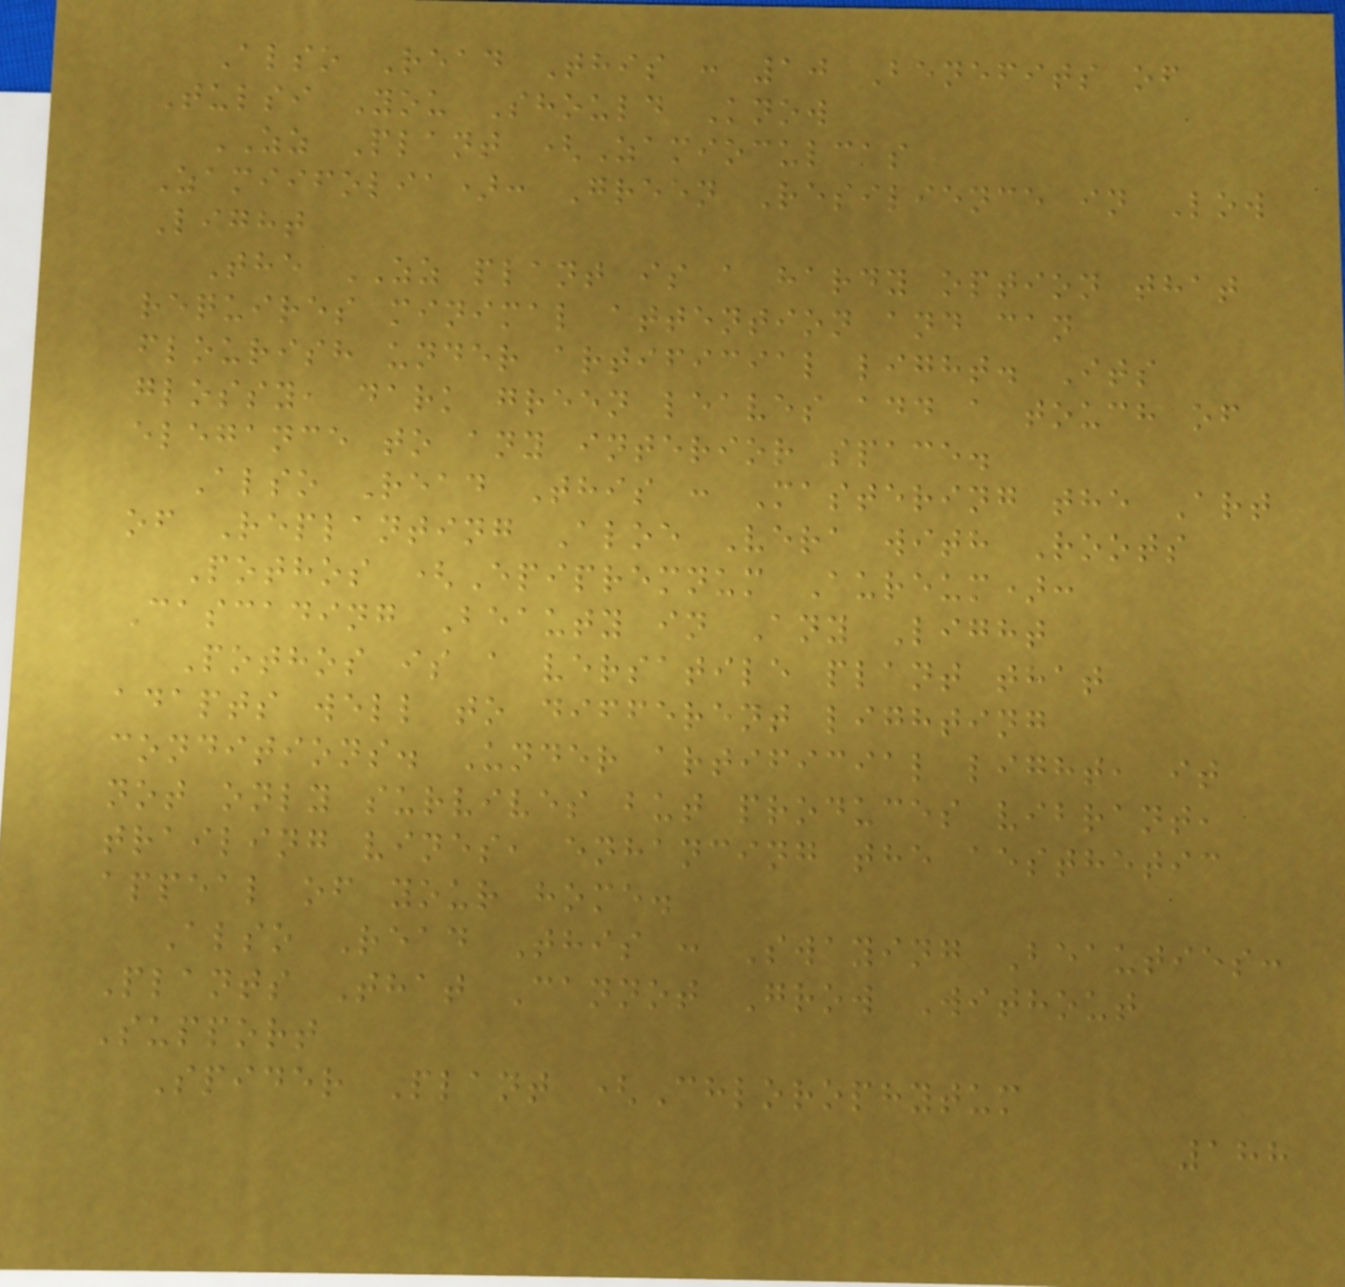Also Read This : 10 Benefits of
Tulsi You Should Know
ZZ Plant (Zamioculcas
Zamiifolia): Green Resilience in Low
Light
The ZZ plant is a hardy option that
requires minimal attention and can
flourish under artificial light. Its
glossy, dark green leaves add a touch of
elegance to any interior space.
Also Read This : Mastering the Art
of Replanting Aloe Vera with Roots
Pothos (Epipremnum Aureum):
Cascading Beauty in Any Light
Pothos is a versatile plant that
adapts well to different lighting
conditions. Under artificial light, it
not only survives but produces vibrant,
trailing vines, enhancing the aesthetic
appeal of your home.
Also Read This : Swaying Beauties:
Plants That Cannot Grow Without
Support
Spider Plant (Chlorophytum
188
